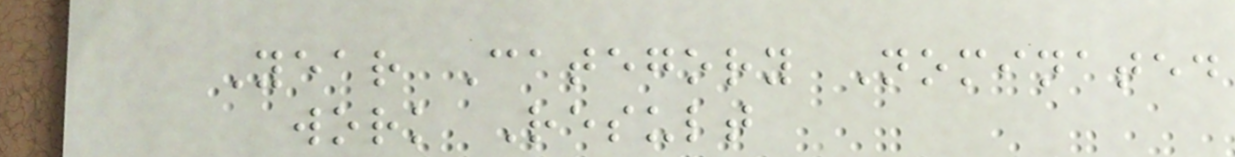Year Category Nominated
work Result
